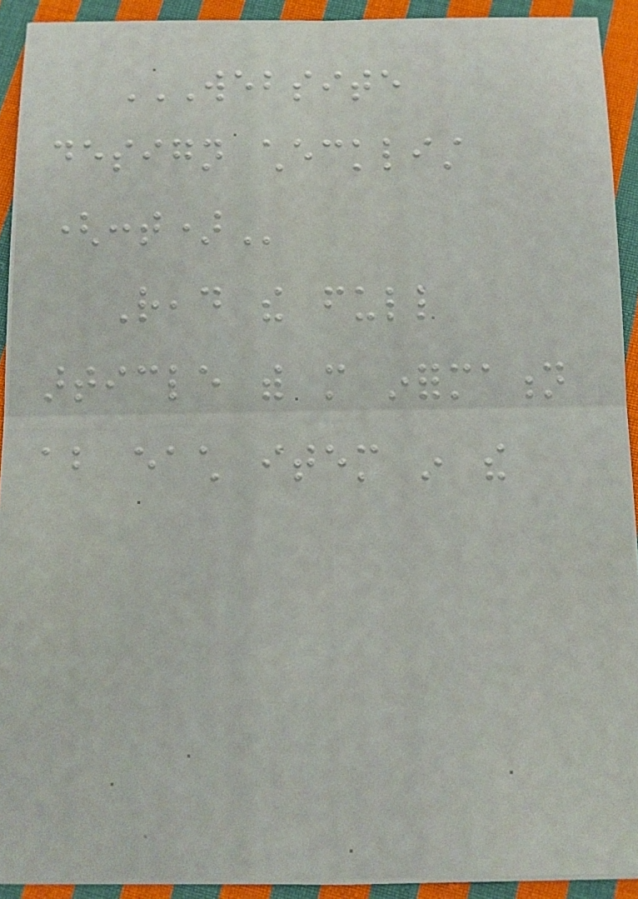WEBSITE
DESIGN CHECKLIST
(CONT)
Read the full
article with more information
about each item in the
